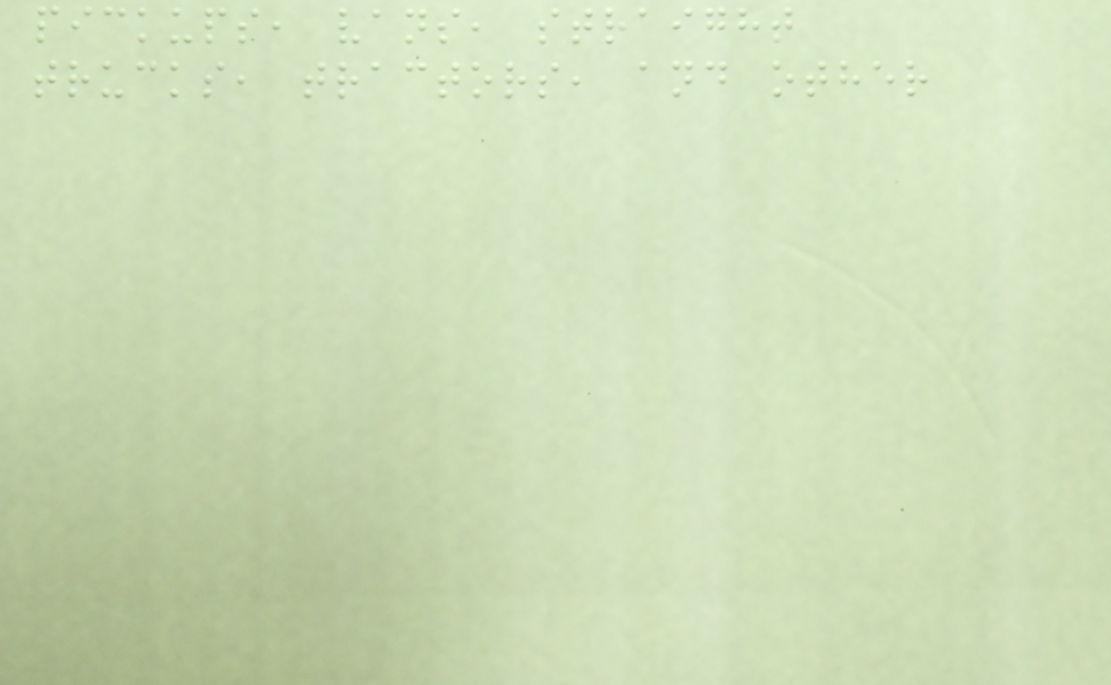pickups, vans, straight
trucks, tractors, and other
